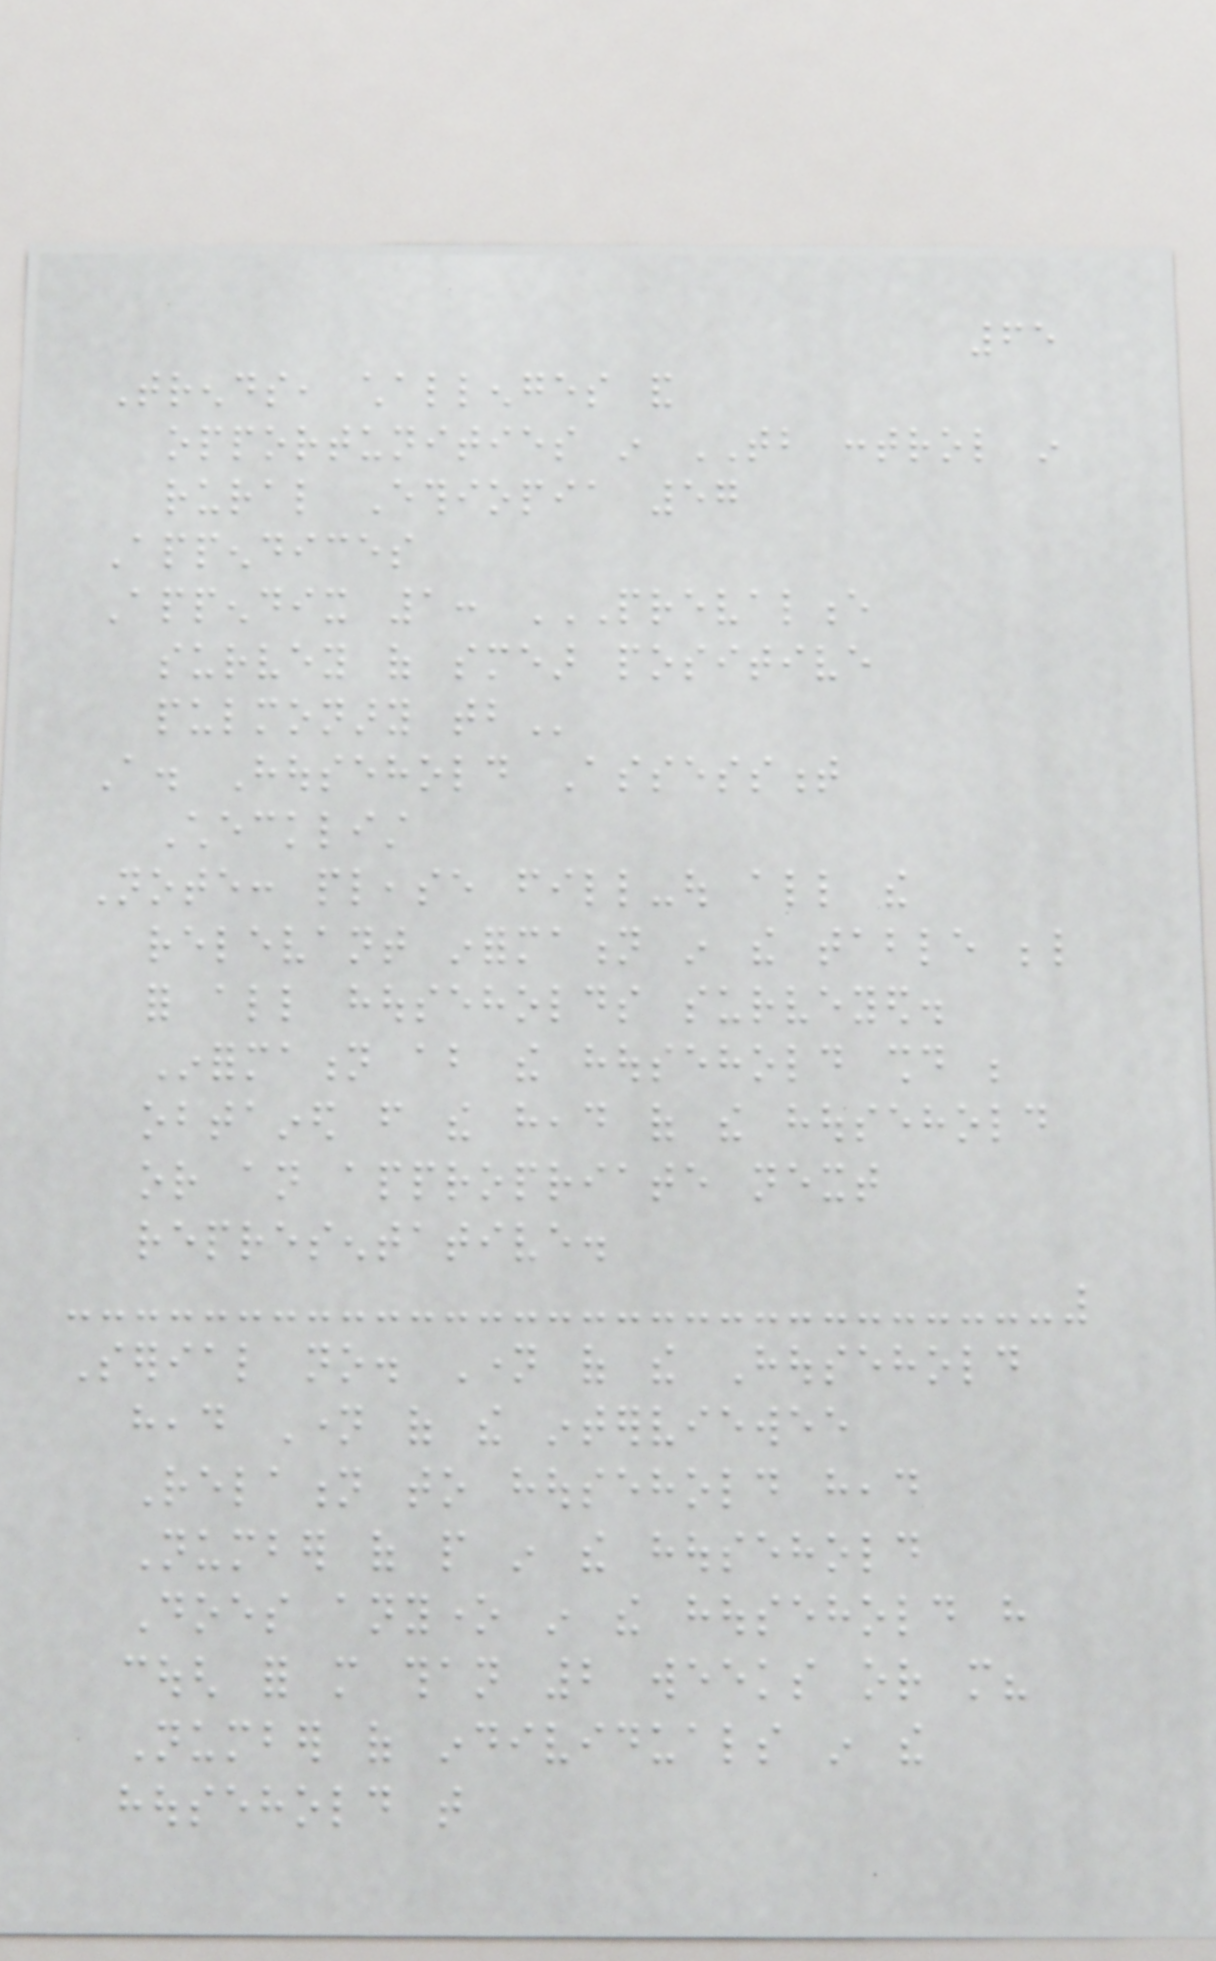65
Trends, challenges and
opportunities in TB control in
rural Ethiopia 57
Appendices
Appendix 1: PREVALENCE
SURVEY OF SMEAR POSITIVE
PULMONARY TB
A. Household Assessment
Checklist
Note: please fill-out all the
relevant information in the table below
for all households surveyed.
Information about the household should be
obtained from the head of the household
or an appropriate next
representative.
Serial no. Name of the Household
head Name of the interviewee
Relation to household head
Number of people in the household
Does anyone in the household have
cough for more than 2 weeks or more?
Number of individuals in the
household that
